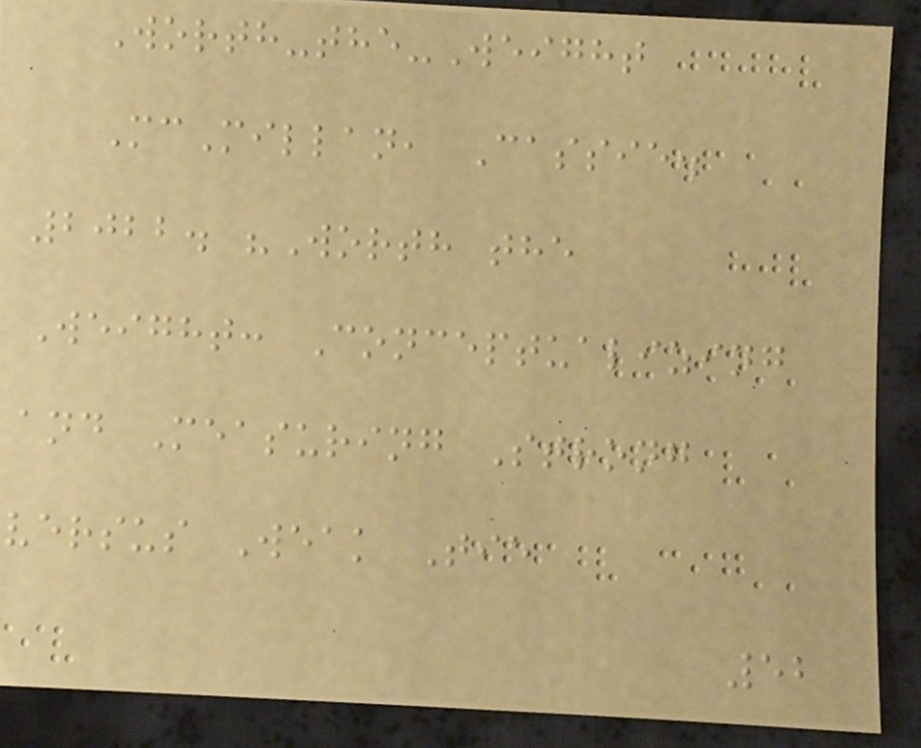Worth-the-Weight
McMillan, Cassie.
2022. "Worth the
Weight: Conceptualizing
and Measuring Strong
versus Weak Tie
52
